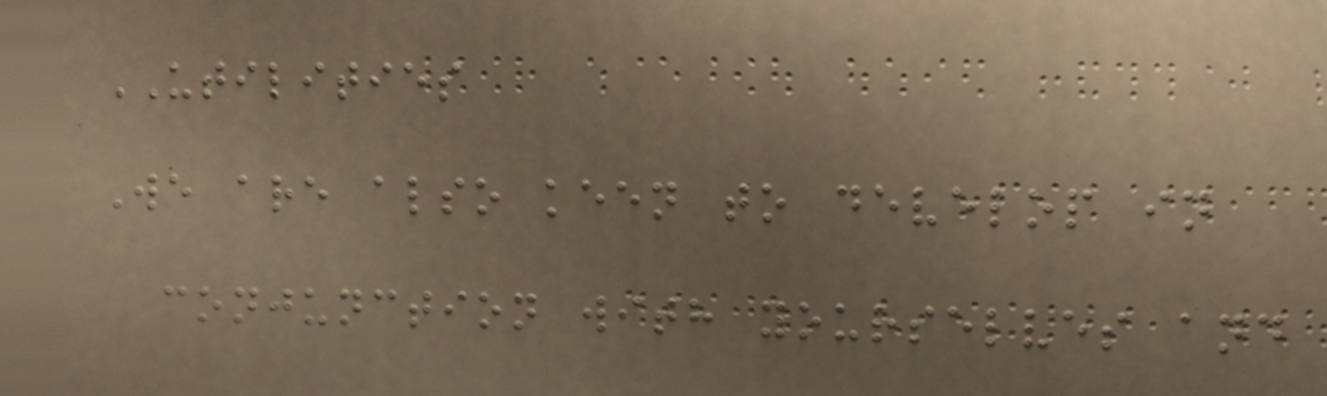UTILITIES
We are also keen to develop in
conjunction with yourselves and
